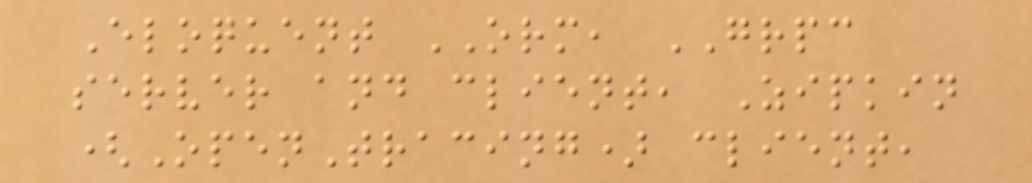Eloquent ORM, GRPC
server and client, Zipkin
(OpenTracing) client,
